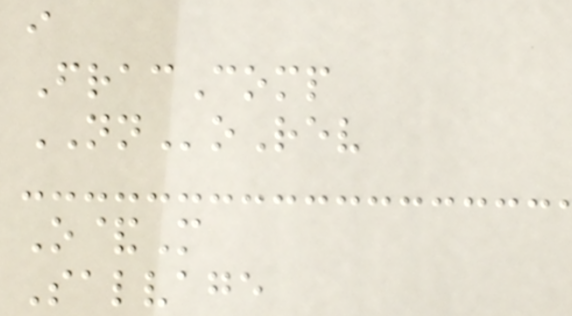i
FracComp
NNoRev
O&M
Salvage
